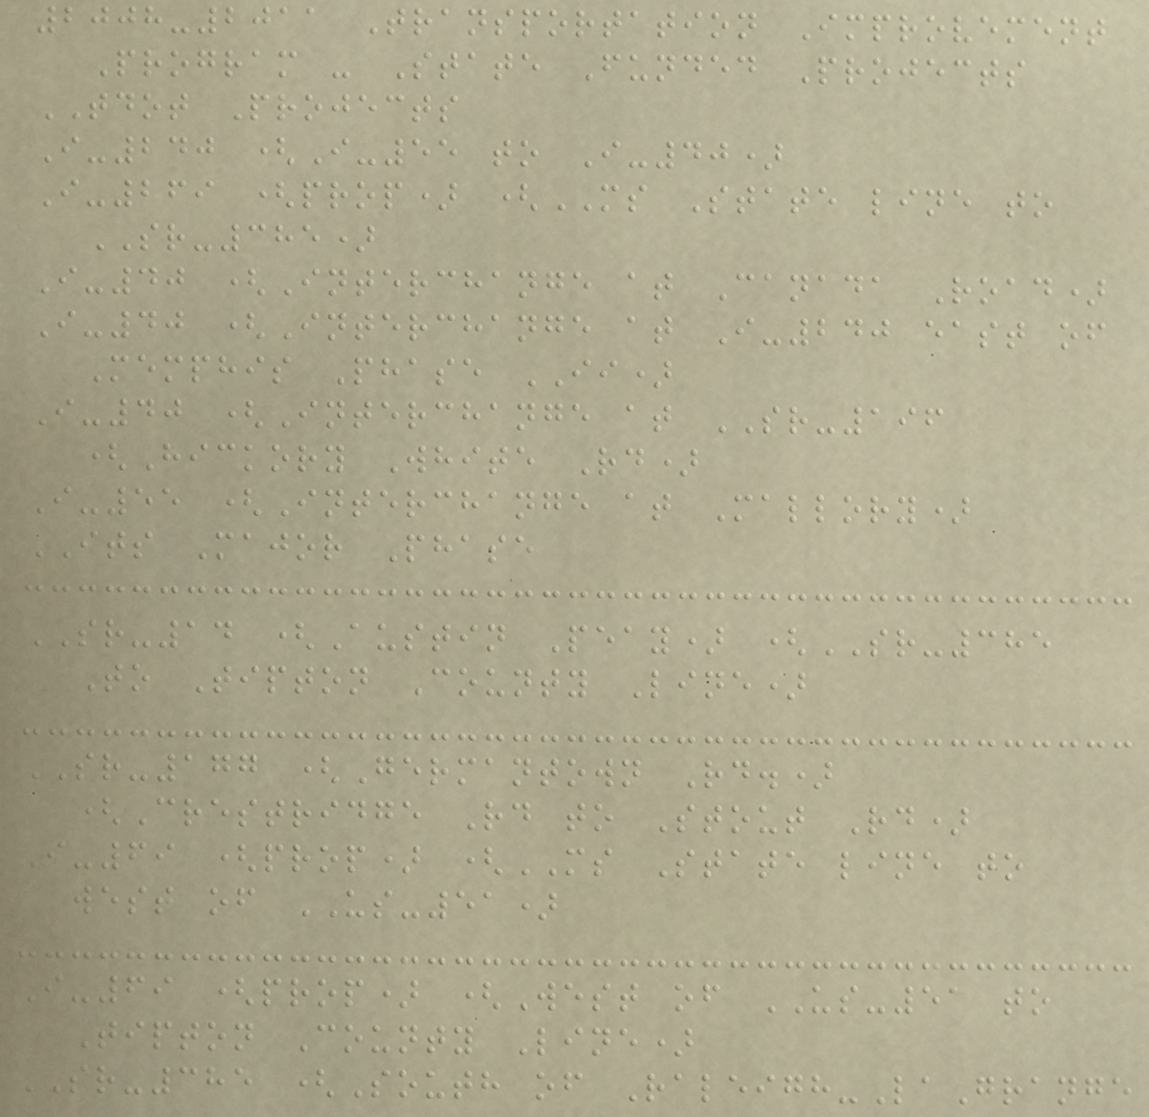2008-2011 Transportation Improvement
Program - State Funded Projects
TDOT Projects
I-240 (I-55 to I-40)
I-269 (prop) (MS State line to
SR-385)
I-40 (Interchange at Canada Road)
I-40 (Interchange at I-240 east of
Memphis Phase II)
I-40 (Interchange at SR-196
(Hickory White Rd)
I-55 (Interchange at Mallory)
ITS Major Phase
SR-14 (Austin Peay) (SR-385
To Tipton County Line)
SR-177 (Germantown Rd.)
(Crestridge Rd to Stout Rd)
I-69 (prop) (MS State line to
west of US-51)
I-69 (prop) (West of US-51 to
Tipton County Line)
SR-385 (South of Raleigh-LaGrange
